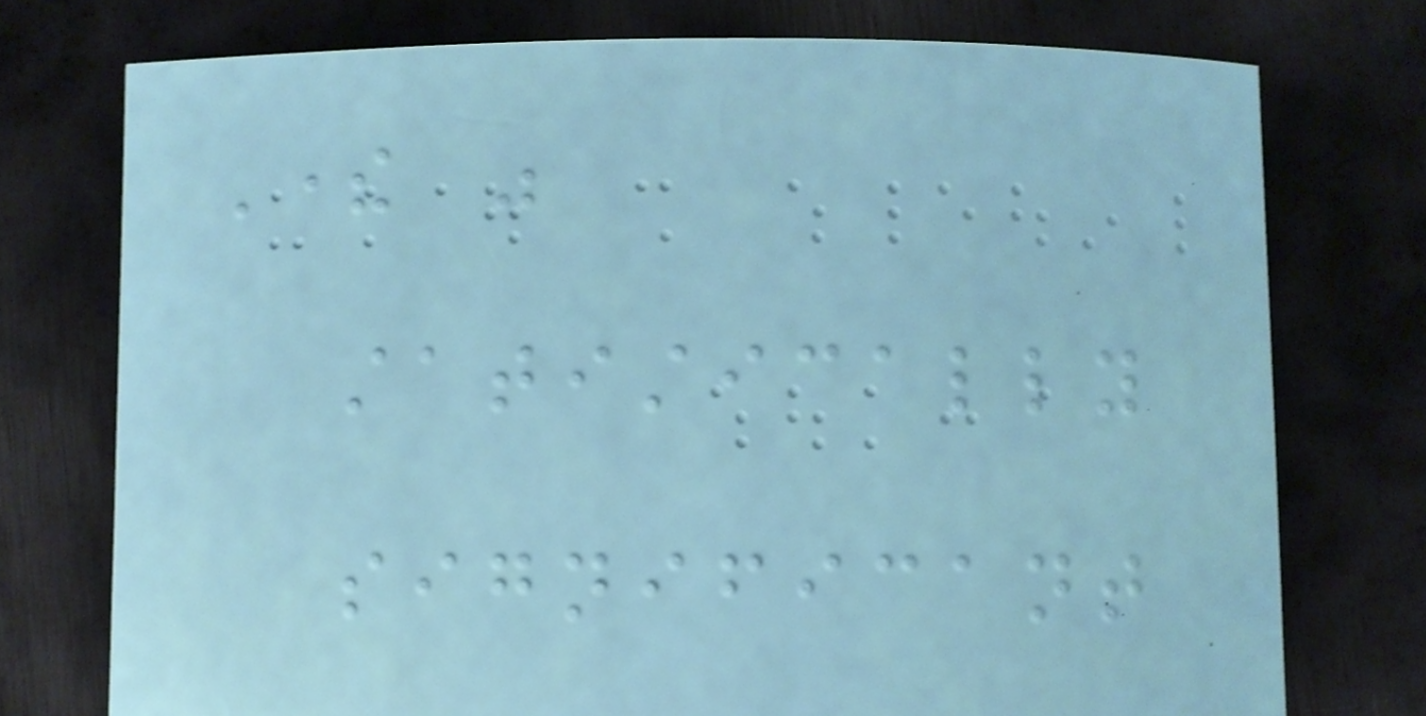There was
statistically
significant
